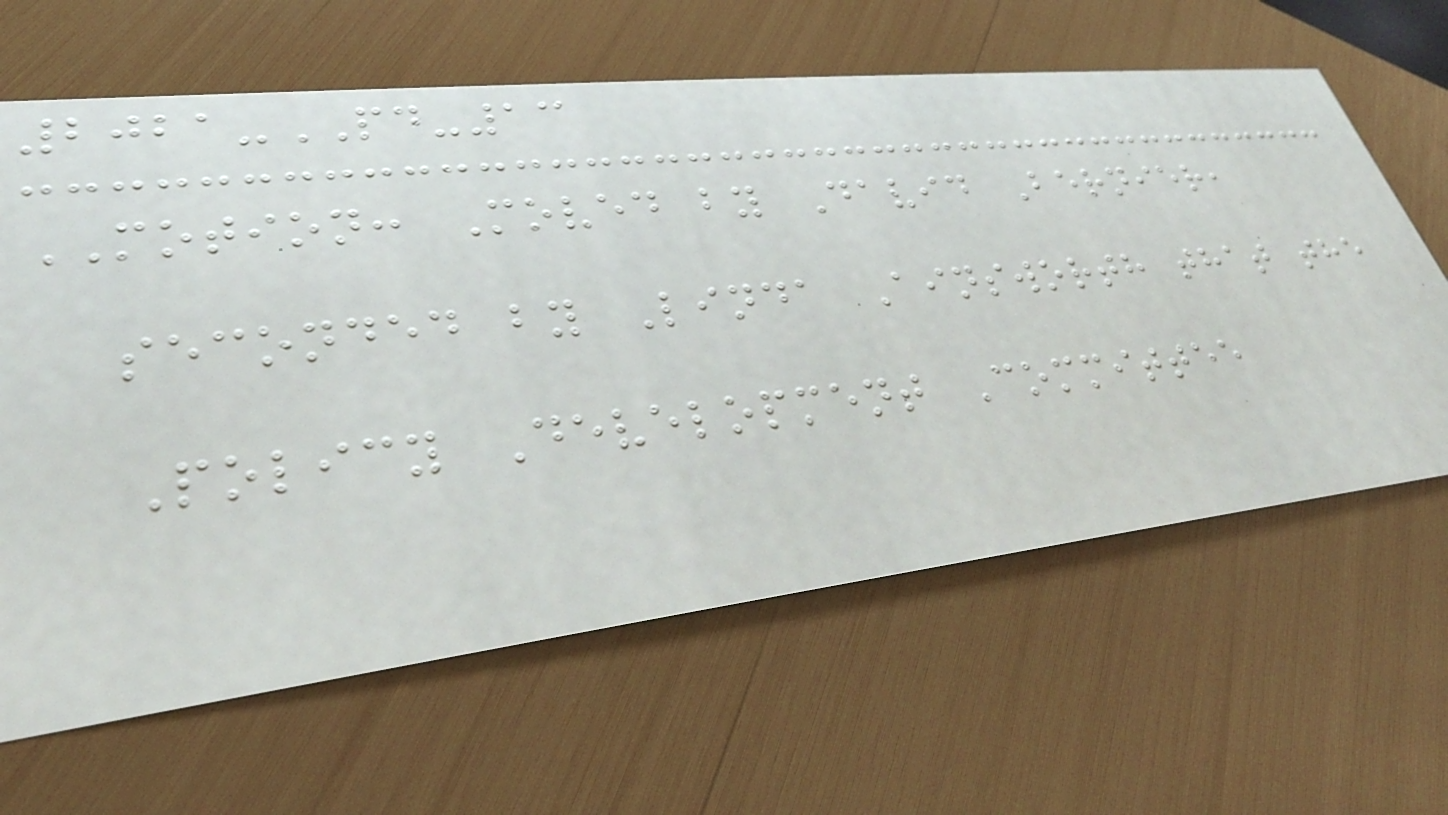2021-PD-13
MOTION: Moved by David Bernier,
seconded by Linda Ainsworth that the
Policy Development Committee
